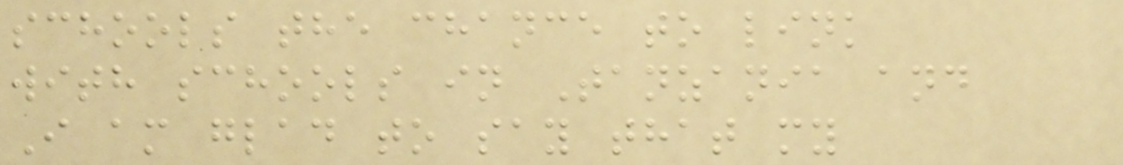schools the chance to link
with schools in Tanzania and
I am glad to say that my
